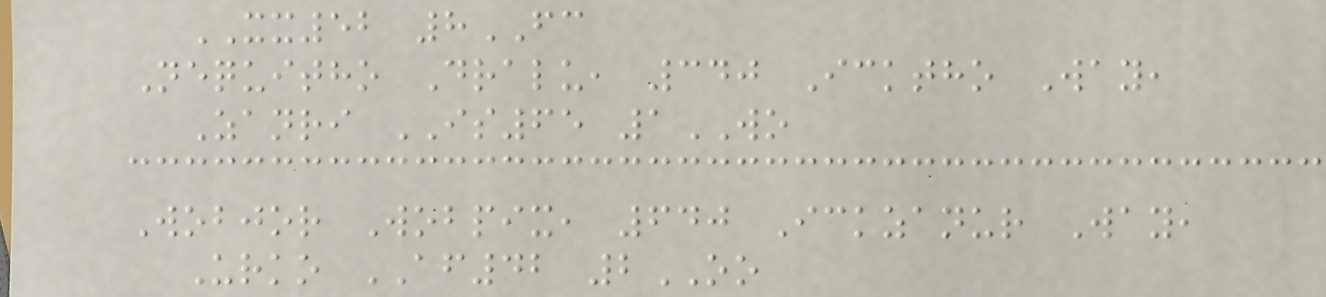XX52 8FC
Nequitho Dralu, 340 Icktho Way,
Zanri IS65 1WO
Wobjor Wobpix, 640 Ickzanur Way,
Urko AF42 2OO
